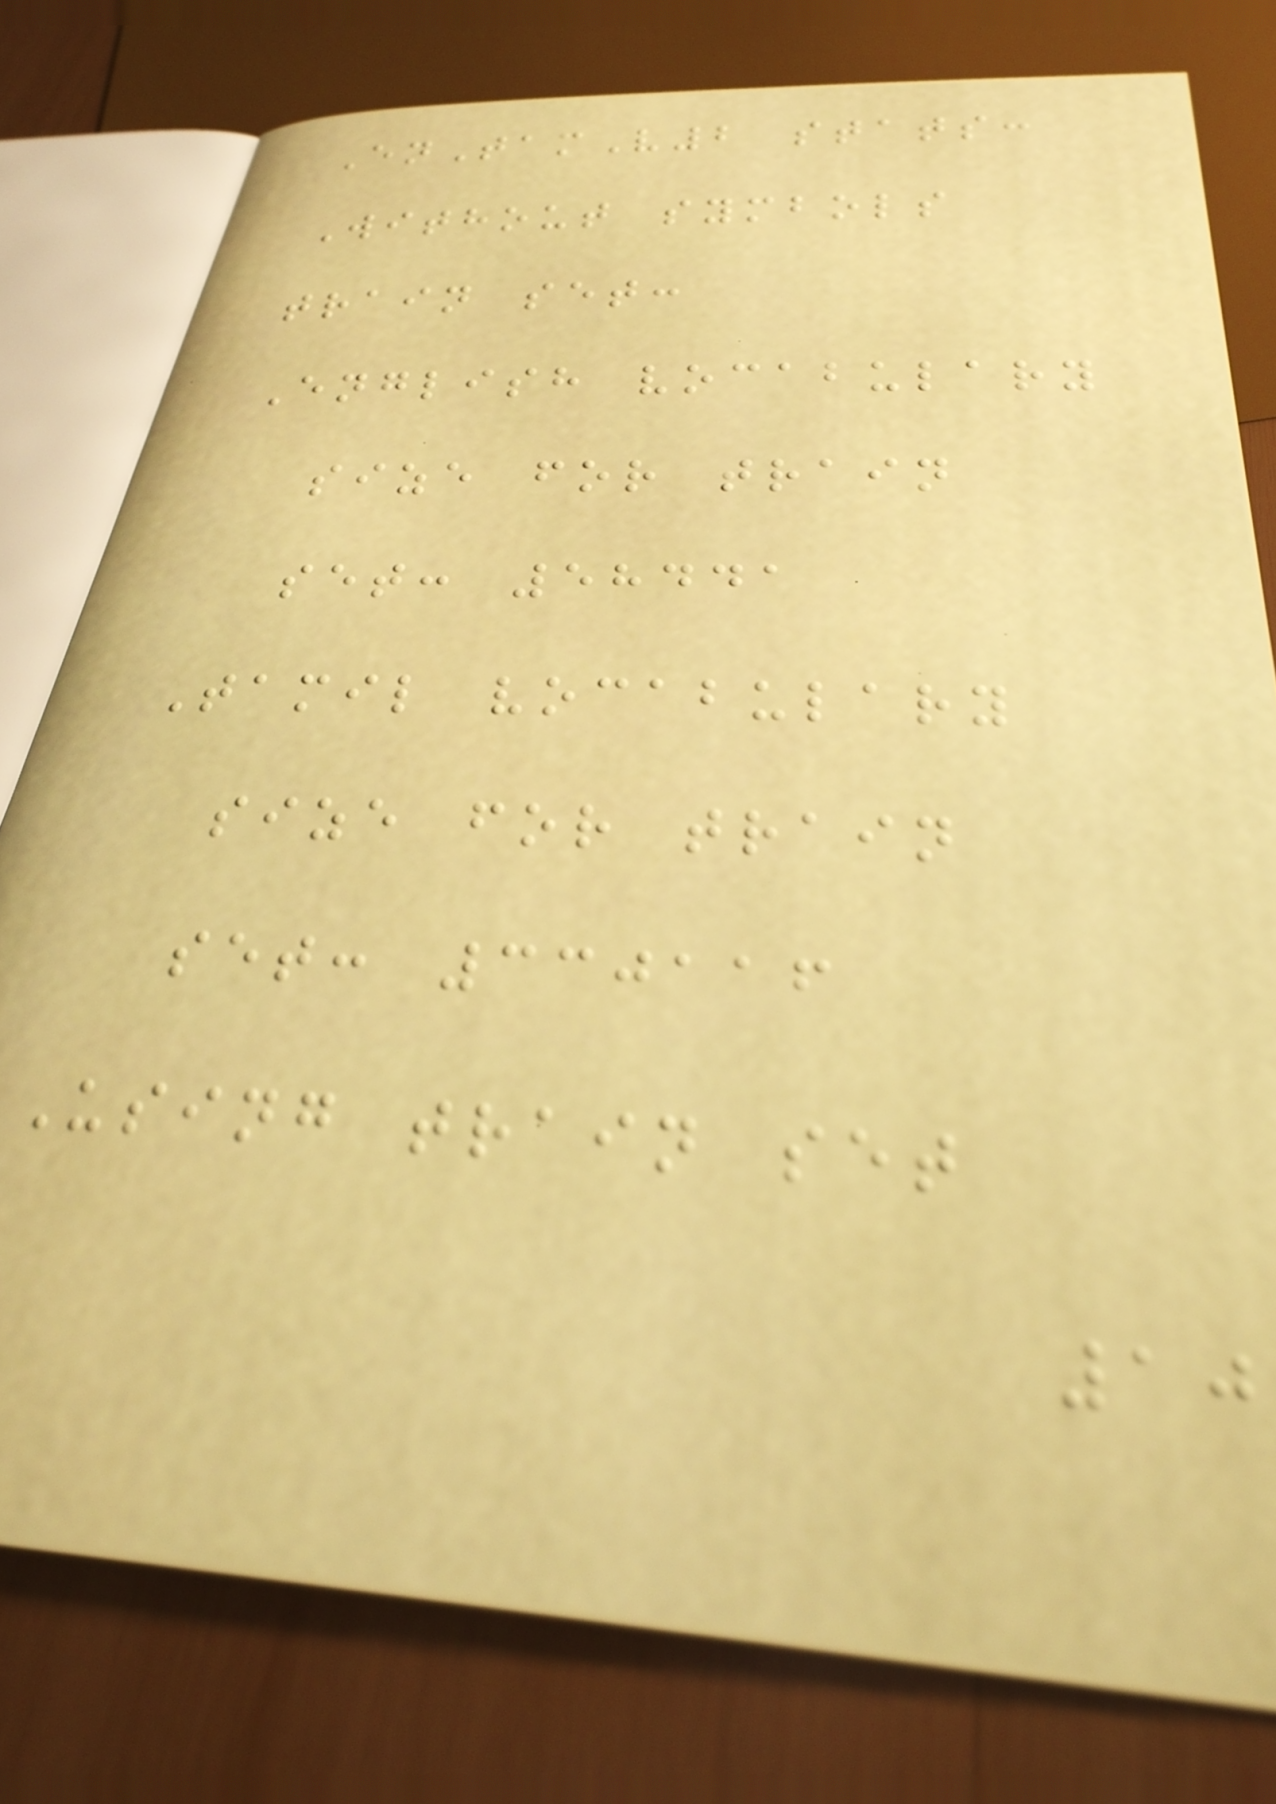EnTamV2 stats:
Without symbols
train set:
English vocabulary
size for train
set: 58441
Tamil vocabulary
size for train
set: 330116
Using train set
10
